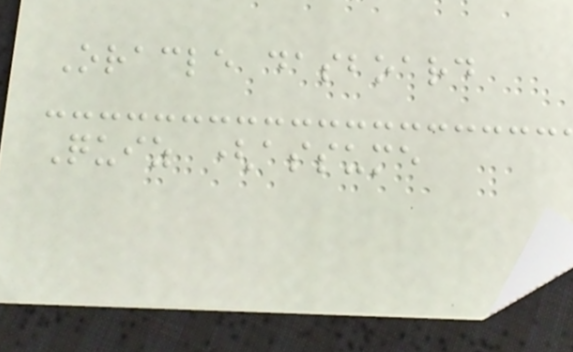Oracle dasboard
Quiz (assume
